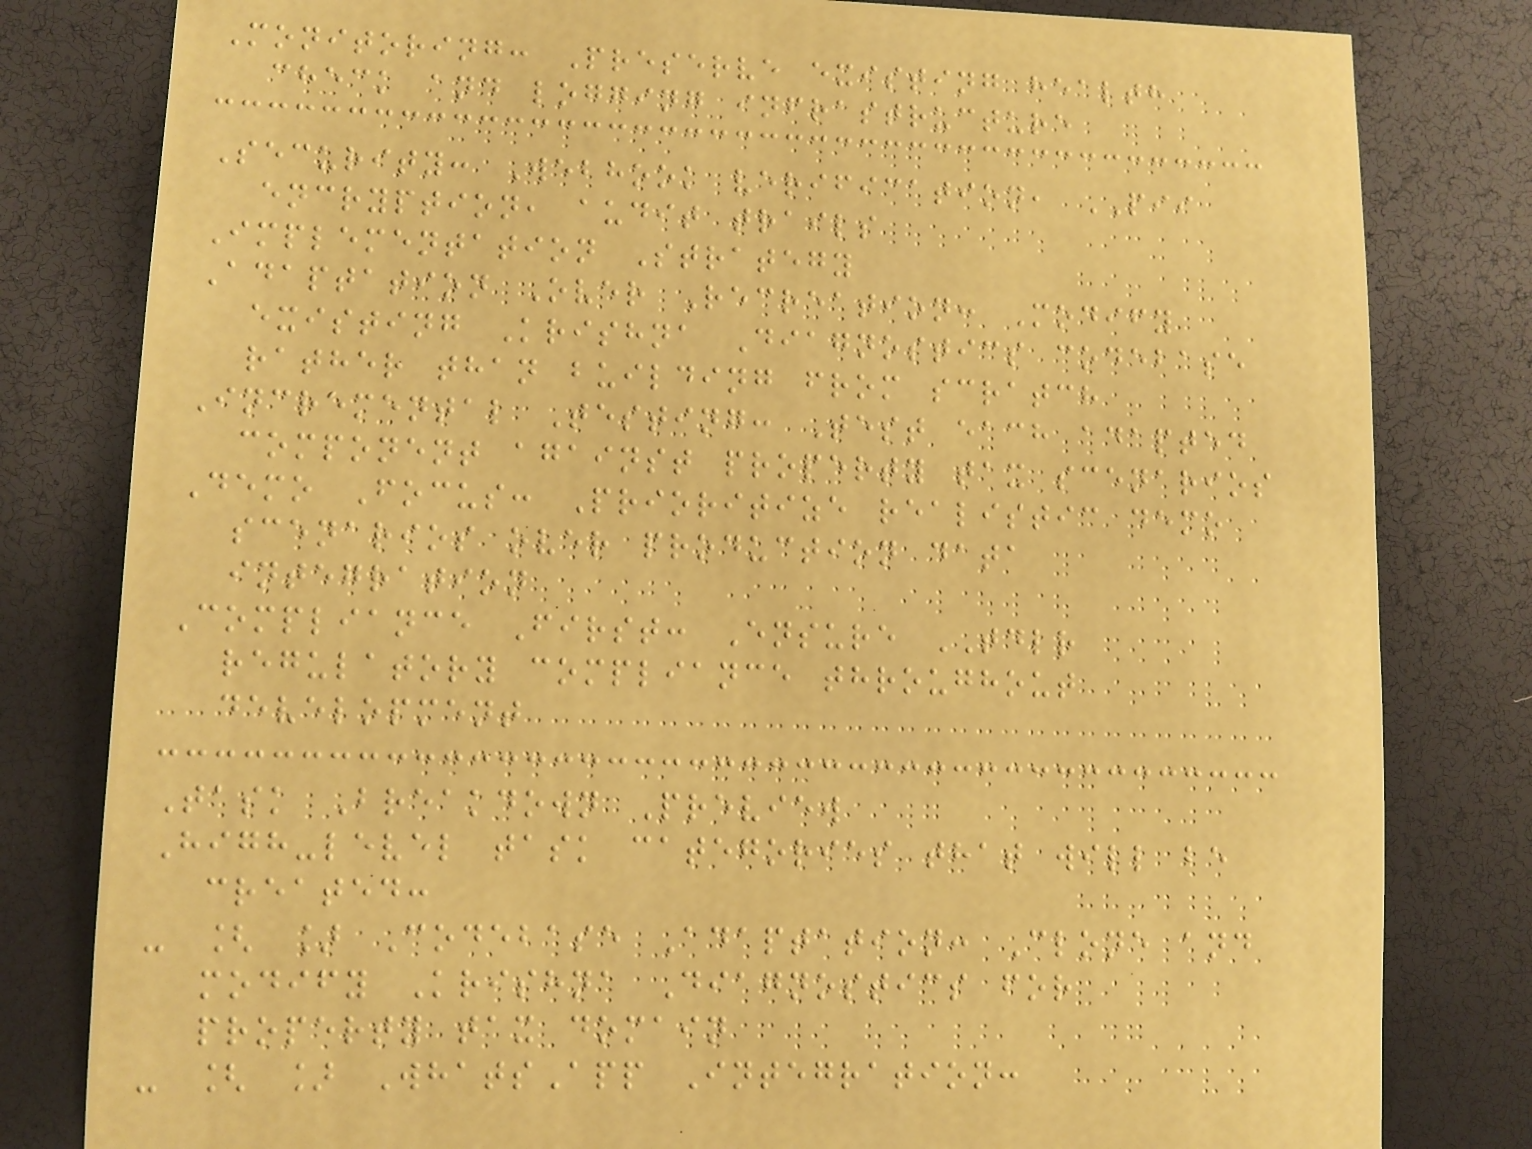Monitoring: Preserve existing health
check and logging infrastructure
Security: Webhook verification, PII
encryption, audit trails
Implementation Strategy
Adaptation Over Recreation: Modify
existing Krishna Diagnostics codebase
rather than building from scratch
Incremental Testing: Test each adapted
component against property tax scenarios
Demo Focus: Prioritize realistic demo
scenarios over production data
integration
Compliance First: Ensure TDLR
regulatory compliance throughout
development
Task Breakdown Preview
High-level task categories that will be
created:
- [ ] Codebase Adaptation: Clone and
modify Krishna Diagnostics for
property tax domain
- [ ] WhatsApp Integration:
